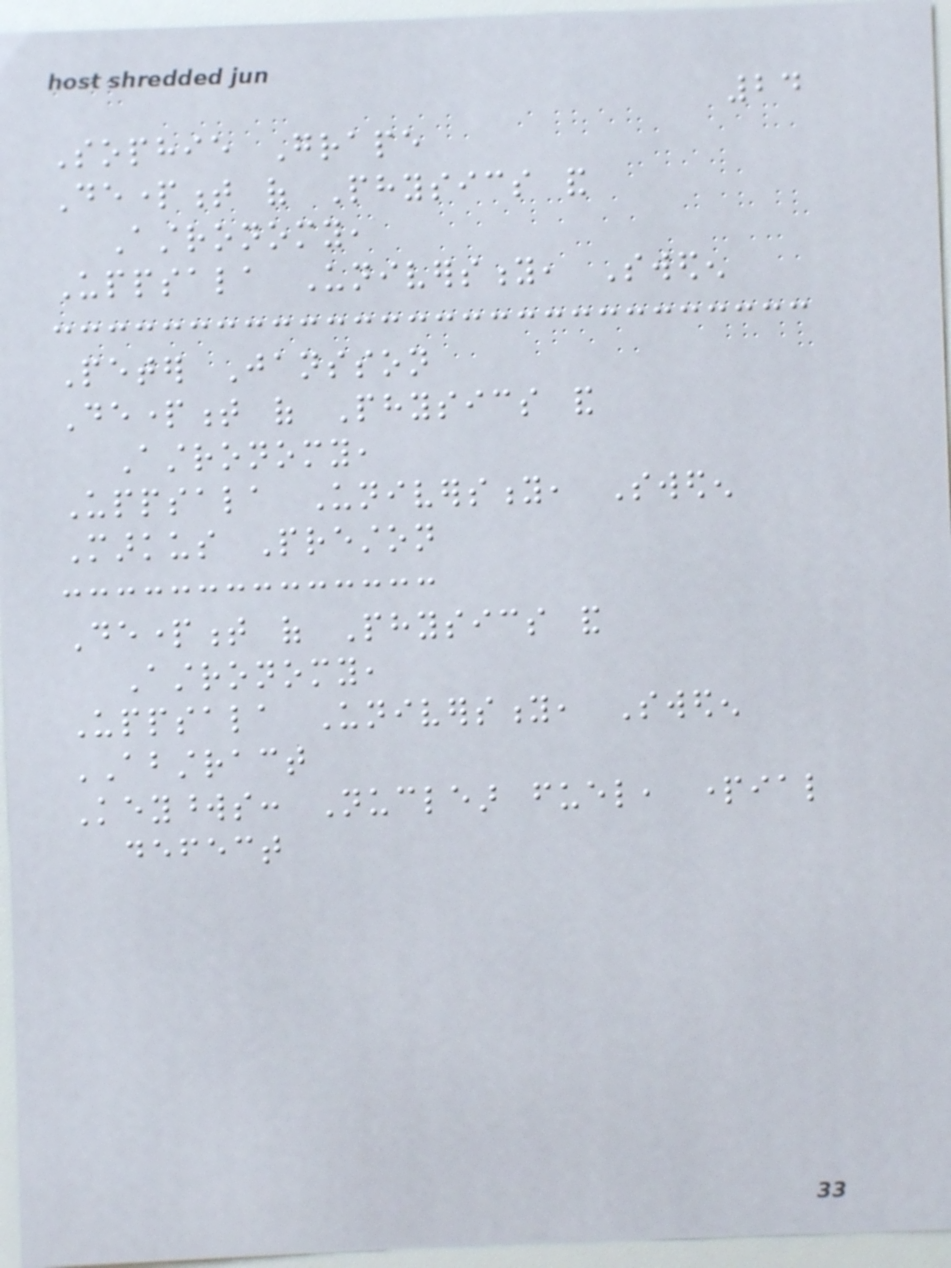24
Sophie Grape
Department of Physics and
Astronomy,
Uppsala University, Sweden
Peter Jansson
Department of Physics and
Astronomy,
Uppsala University, Sweden
Markus Preston
Department of Physics and
Astronomy,
Uppsala University, Sweden
ABSTRACT
Keywords: Nuclear fuel, partial
defect
